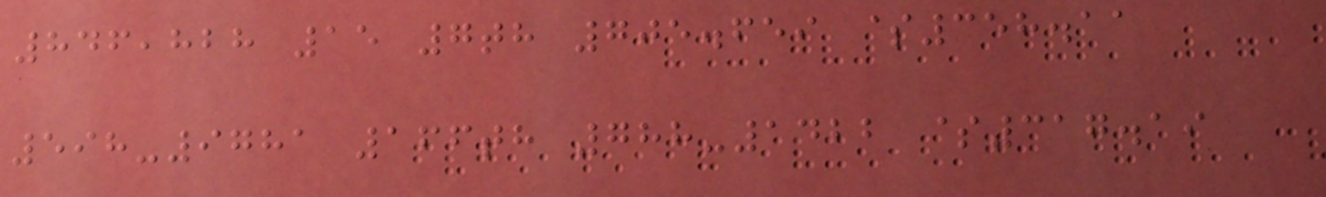846,828 15 7th 705.659 $358.11
598-9781 166th 788-1422 $317.19
